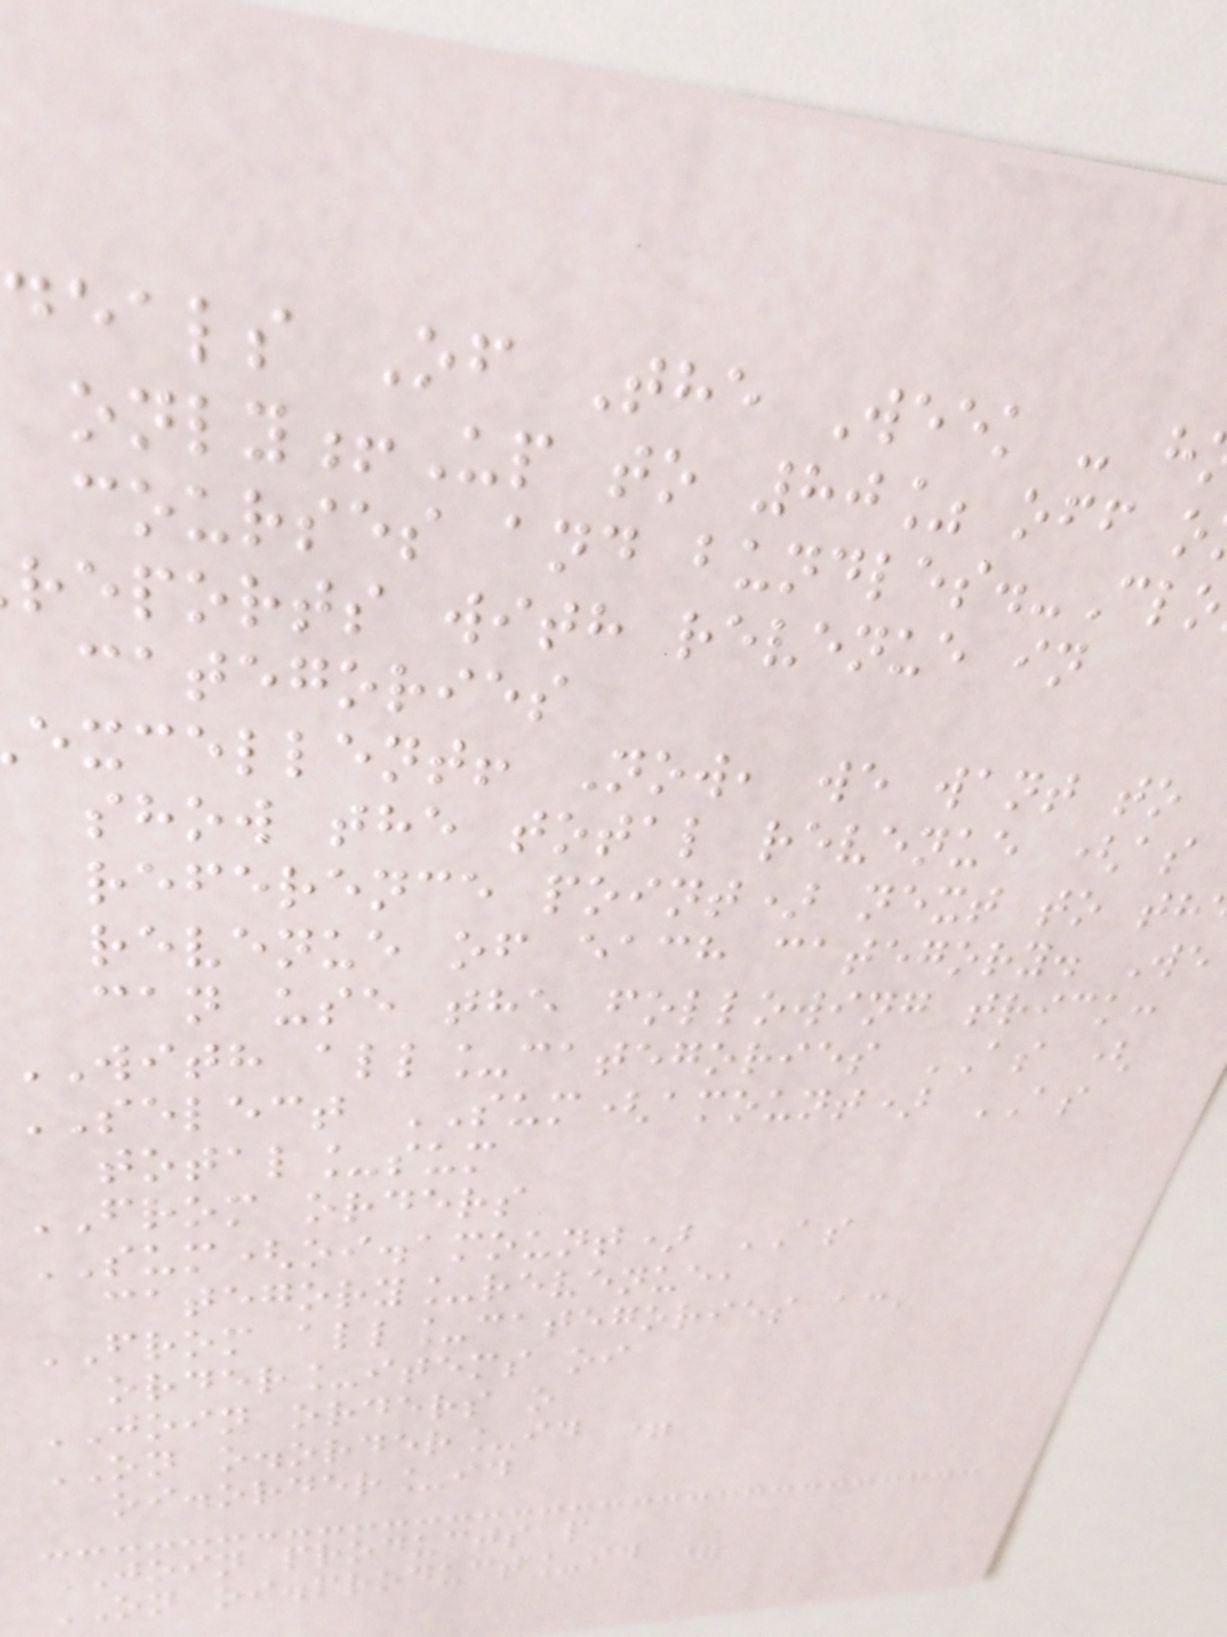deals Of The Week - h
only!Up to 80% off o
courses and bundles.-Clo
reports with revenue in
categories
excellent! Now, we want to
show the total revenue (as
reference point) next to th
revenue of each category. We
can use the following trick:
WITH all_categories AS (
SELECT SUM(amount) AS
total_sum
FROM orders
SUM(oi.amount) AS
category_revenue,
FROM all_categories ac,
order_items oi
JOIN orders o
ON o.order_id =
oi.order_id
JOIN products p
ON oi.product_id =
